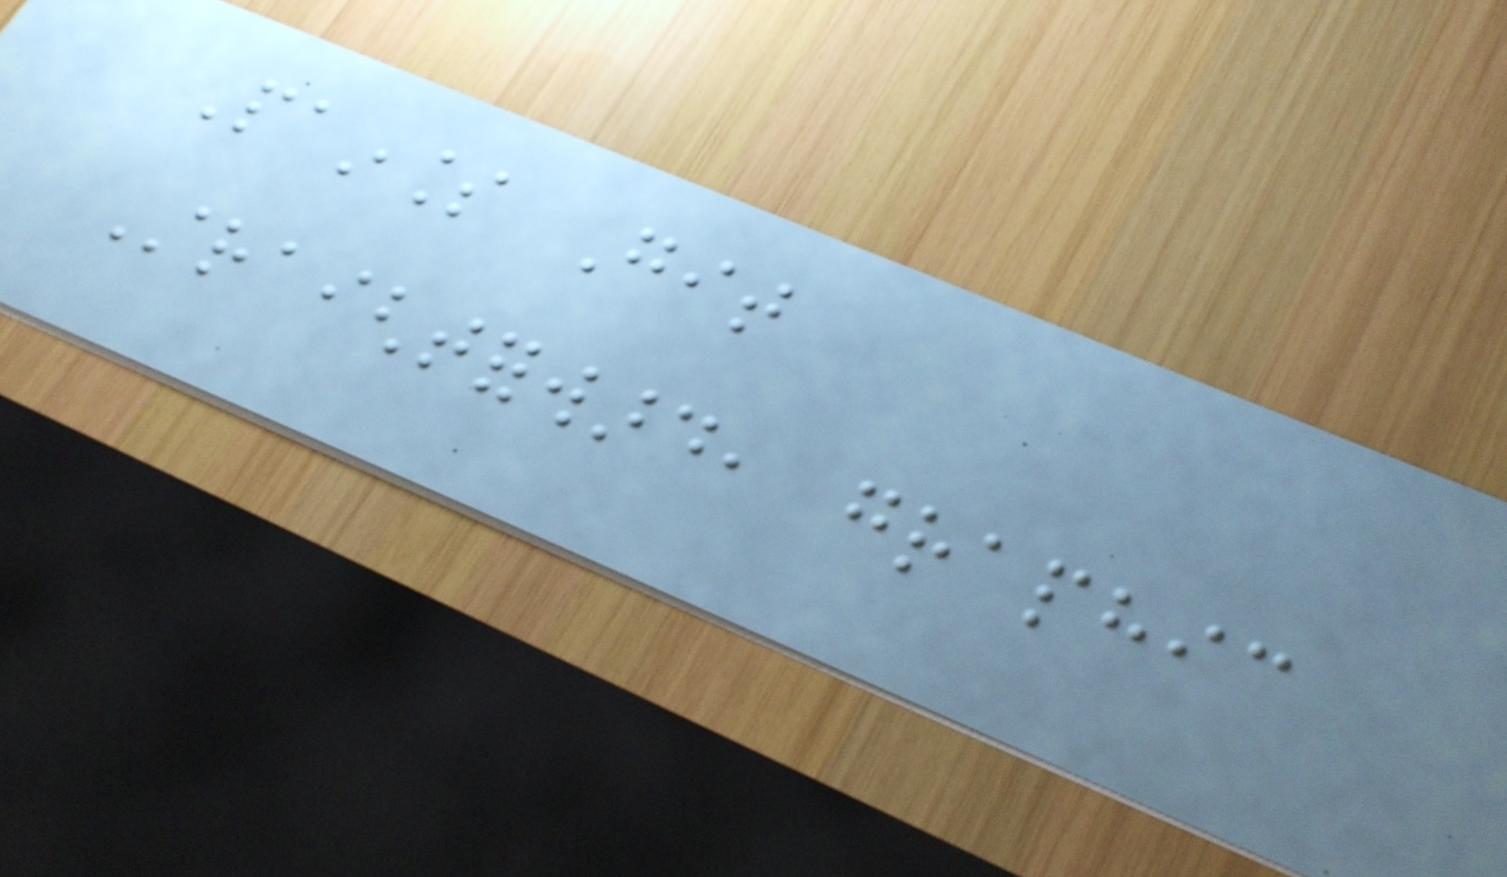Painless Git
Straightforward, graphic
